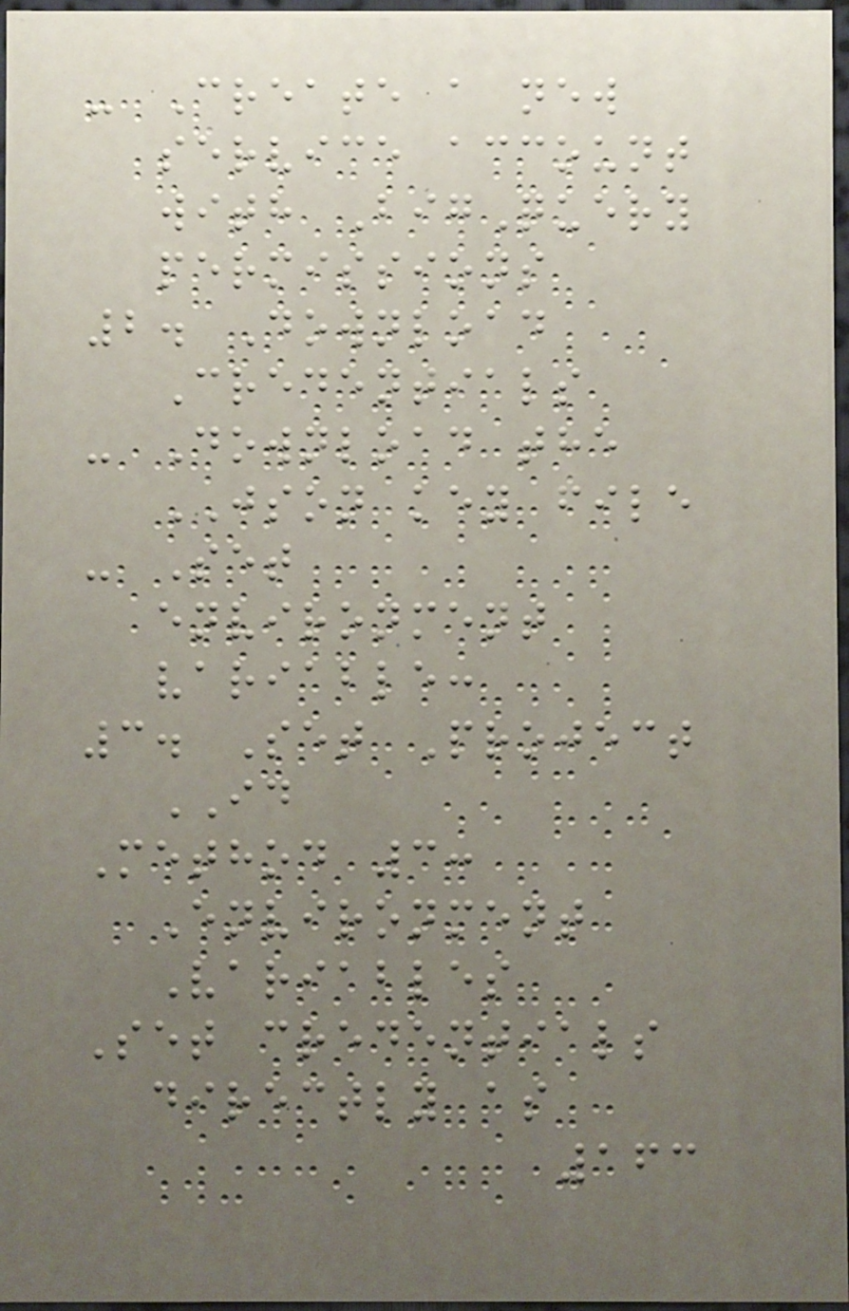- Create a new
service account
with BigQuery
permissions
2. Download
Credentials
- Download the
JSON key file
- Set
environment
variable:
3. Set Project
ID
Method 3:
Environment
Variables
Set credentials
directly as
163
